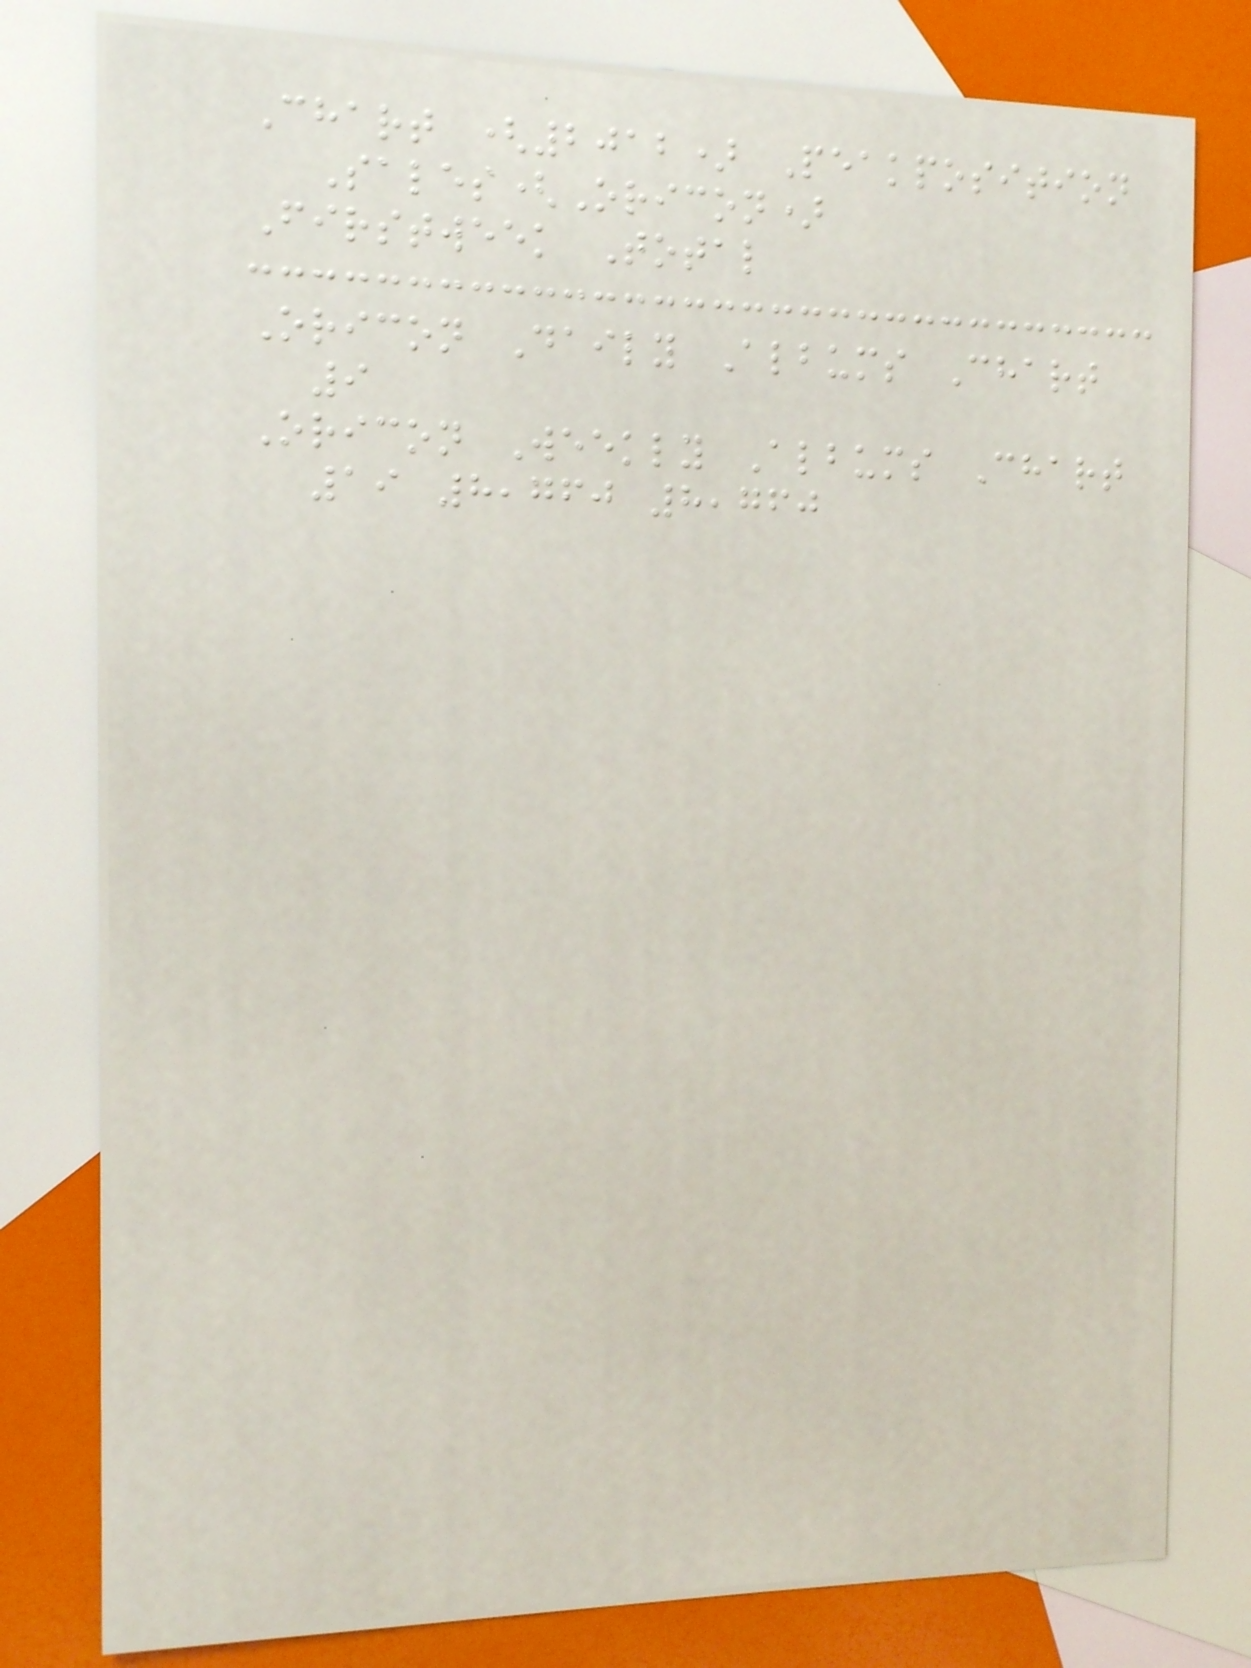Chart (2012) Peakposition
Sales(Oricon)
Firstweek Total
Oricon Daily Albums Chart
9
Oricon Weekly Albums Chart
19 8,760 8,760
